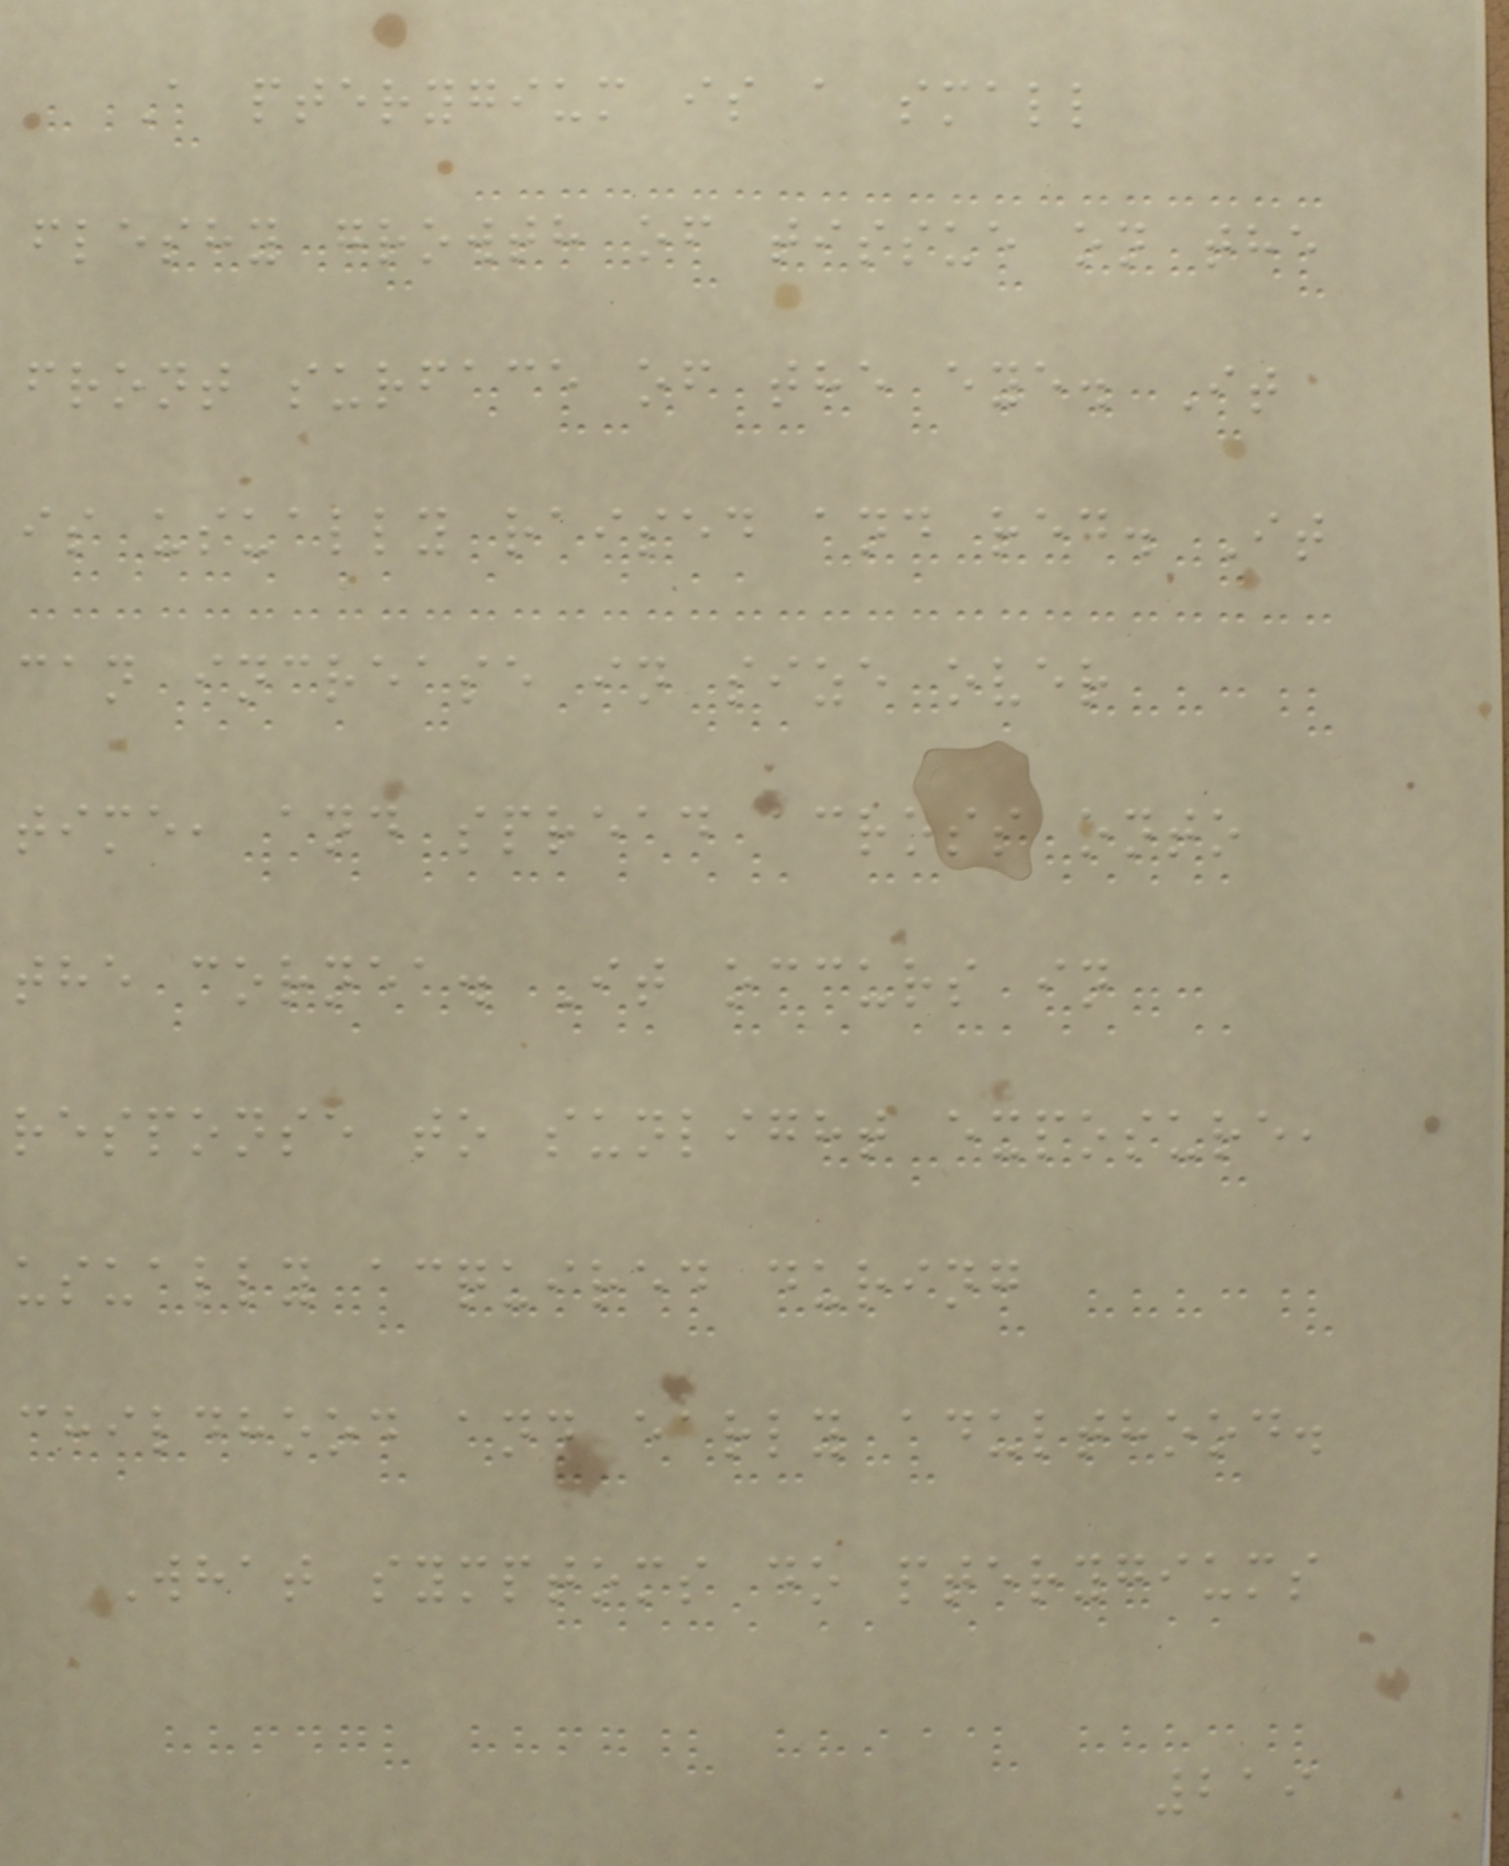A pterygium is a small
fleshy growth of tissue on the
front surface of the eye. It
is usually raised and red. It
can increase in size over
time, and spread across onto
the cornea. It occurs in
response to sunlight exposure,
usually acquired during
childhood and early adulthood.
What symptoms do pterygiums
219
